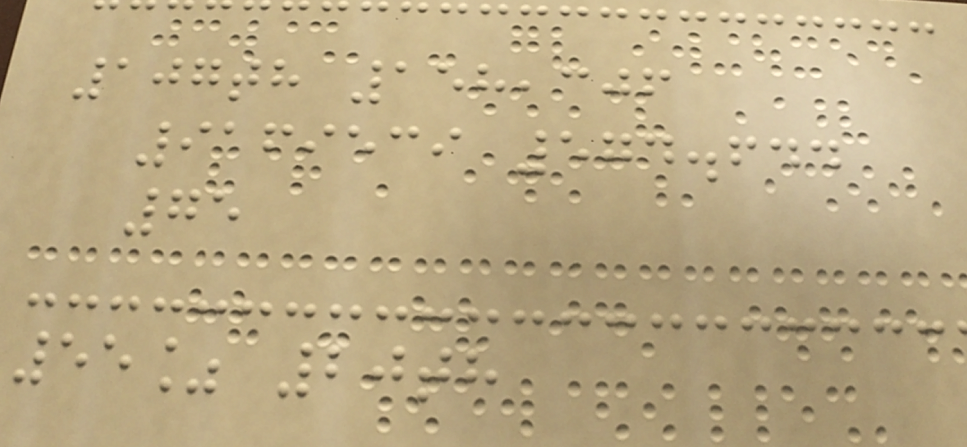107th 158,306
9169539 574.644
75
55% 20th
